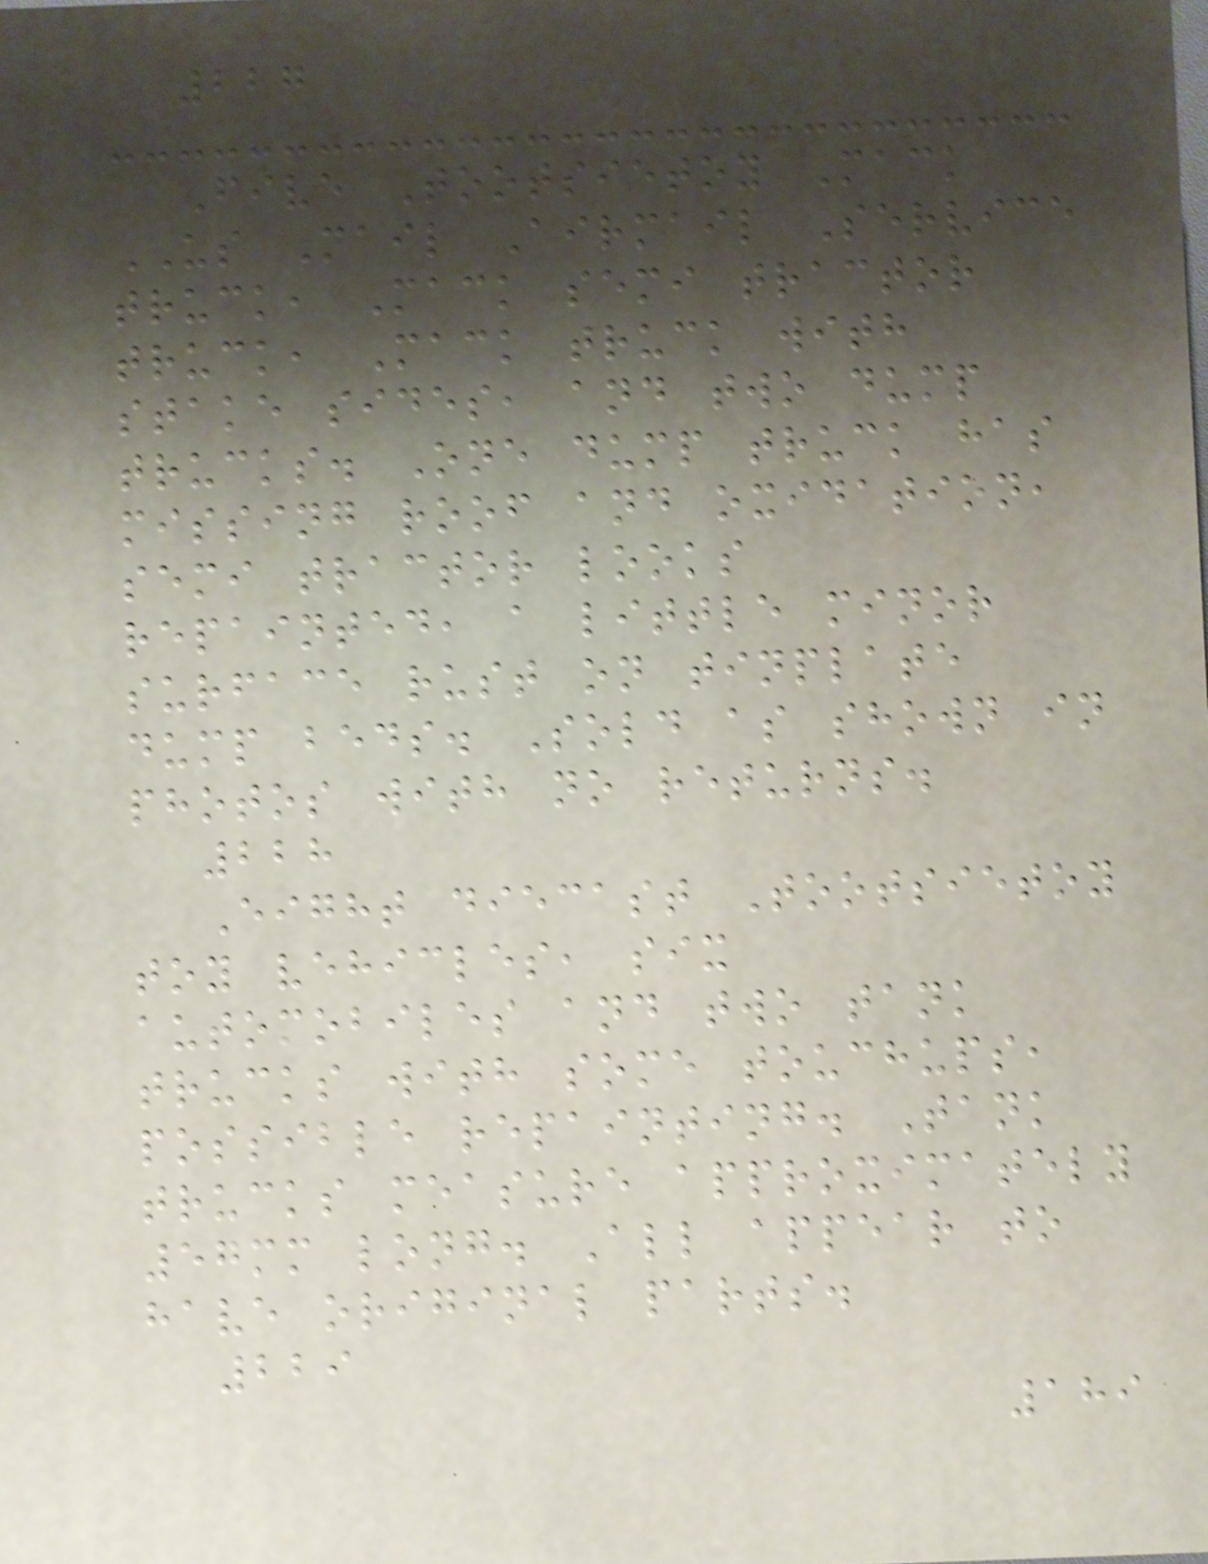227
Five Tootsietoy Mack
US Mail Airmail Service
truck, Mack semi tractor
truck, Mack truck with
stake sides, and two dump
trucks. One dump truck has
missing roof and oxidation,
semi tractor looks
repainted, a little minor
surface rust on tinplate
dump beds. Sold as shown in
photos with no returns.
228
Eight diecast Tootsietoy
toy vehicles, six
automobiles and two tank
trucks with some touchups,
possible repainting. Tank
trucks measure approximately
57mm long. All appear to
have original parts.
229
189
